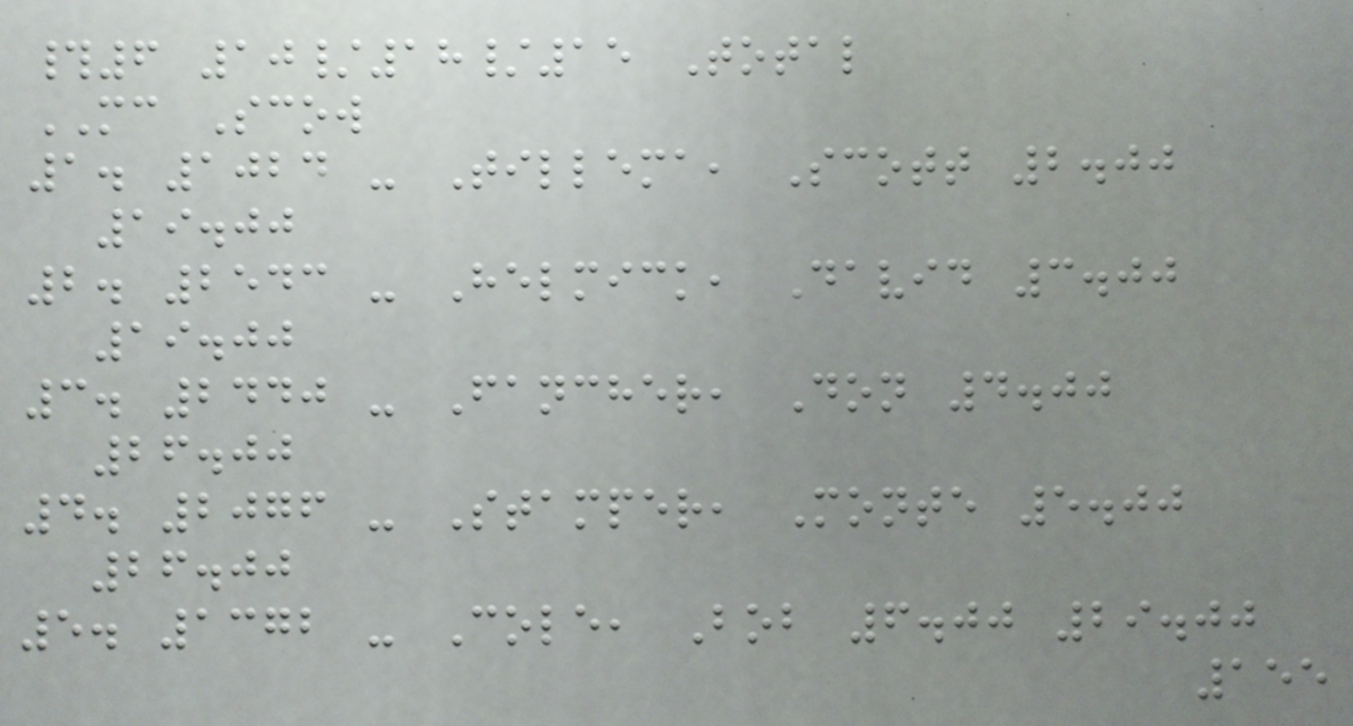#6 10/18/15 Total
MC Scow
1. 1024 - Tillema, Scott 2.00
19.00
2. 2543 - Helmick, David 3.00
19.00
3. 2440 - Fancher, Don 4.00
26.00
4. 2076 - Stamper, Monte 5.00
26.00
5. 1372 - Cole, Bob 6.00 29.00
155
